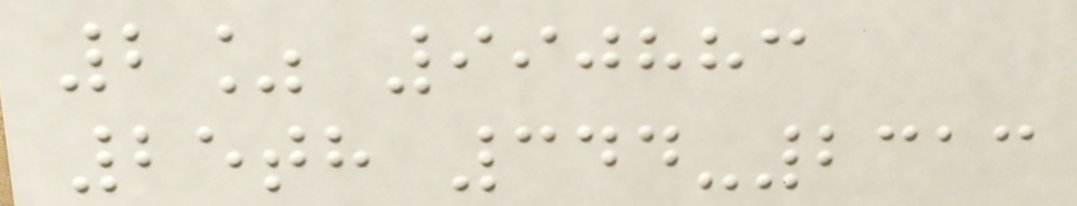2% 990883
25th 344-2313
